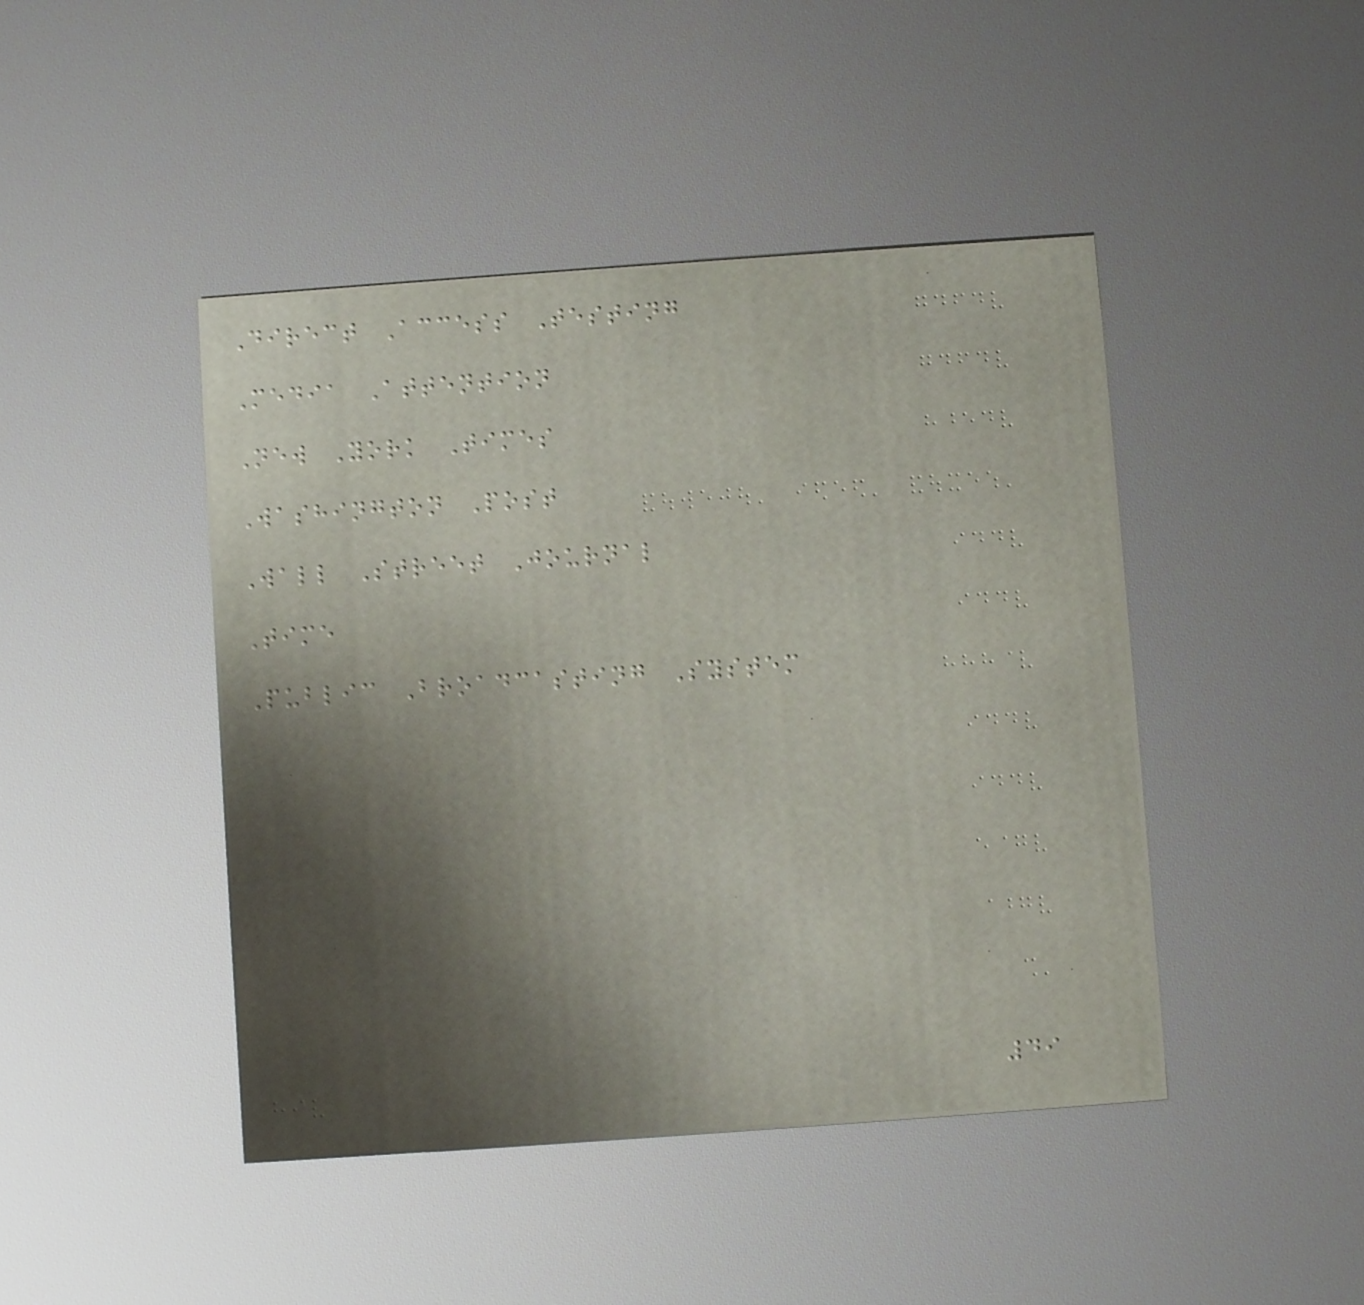Direct Access Testing
Media Attention
New York Times
Washington Post
Wall Street Journal
Time
Public Broadcasting System
49
